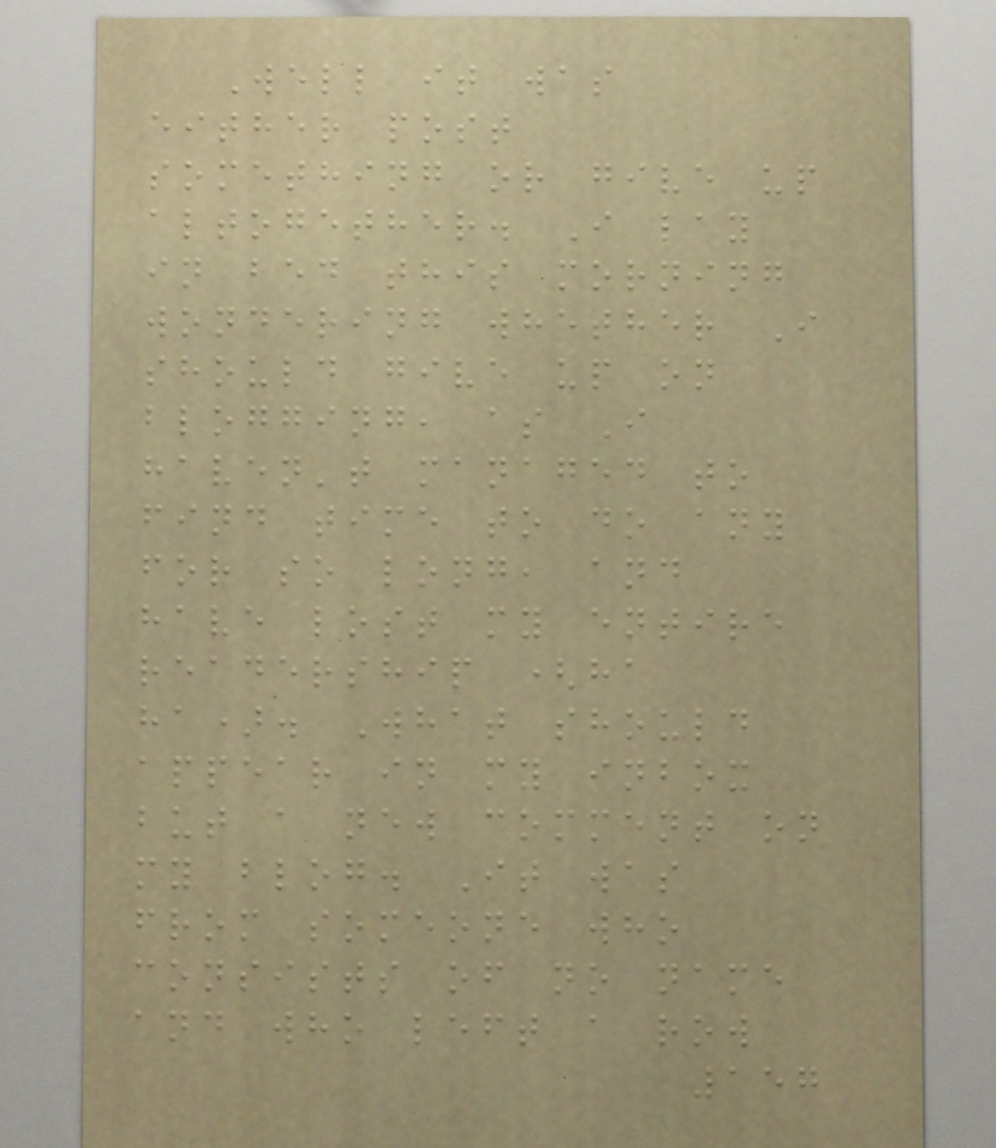Well it was
either post
something or give up
altogether. I lay
in bed this morning
wondering whether I
should give up on
blogging, as I
haven't managed to
find time to do any
for so long, and
have lost my entire
readership (ha
ha). What should
appear in my inbox
but a new comment on
my blog. It was
from someone who
consists of no name
and who left a row
157
